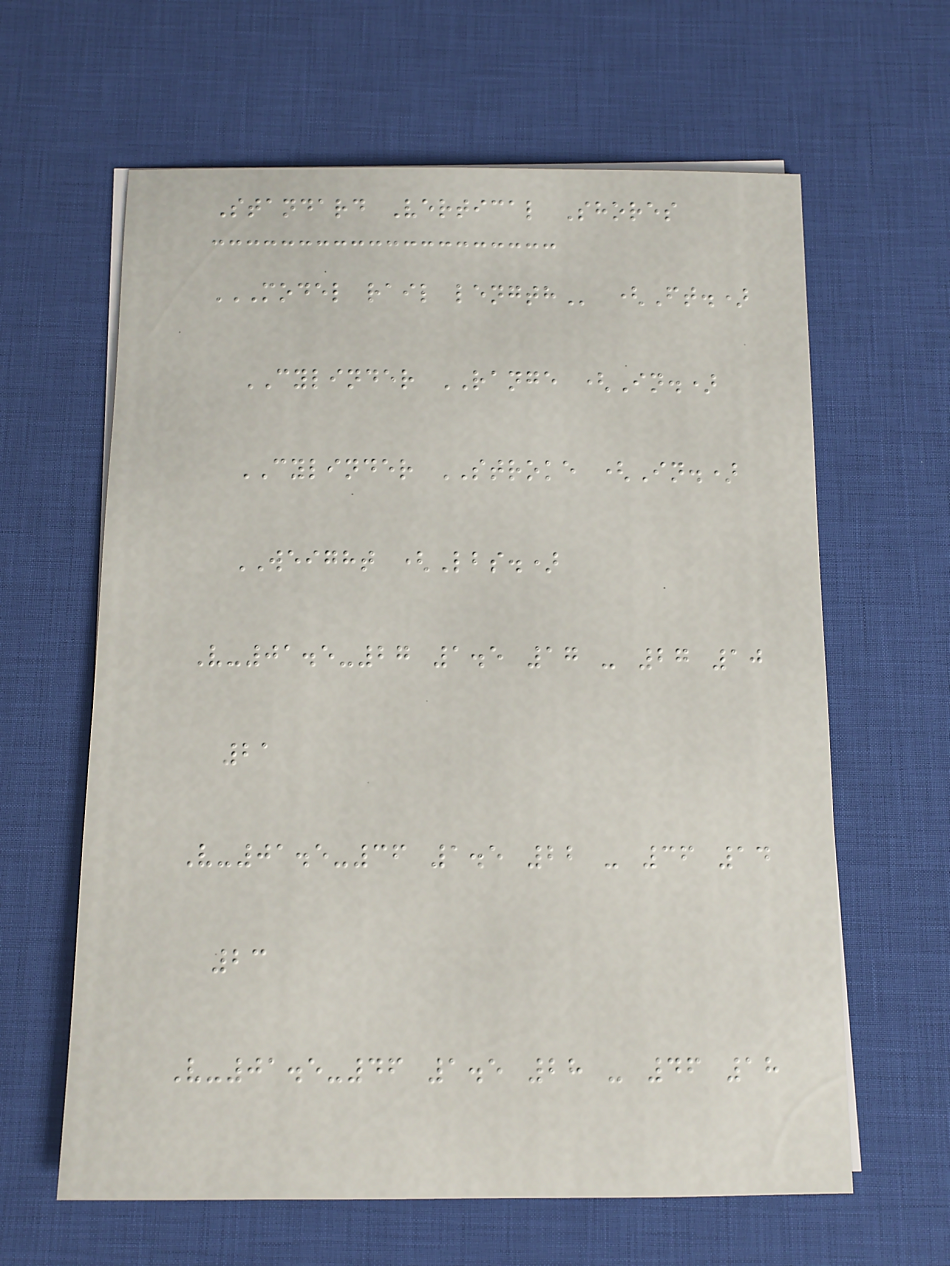Standard Vertical Shores
MODEL RAIL LENGTH (Ft.)
CYLINDER RANGE (In.)
CYLINDER STROKE (In.)
WEIGHT (Lbs.)
V-01.5-27 1.5 17 - 27 10
21
V-01.5-36 1.5 22 - 36 14
23
V-01.5-46 1.5 28 - 46 18
